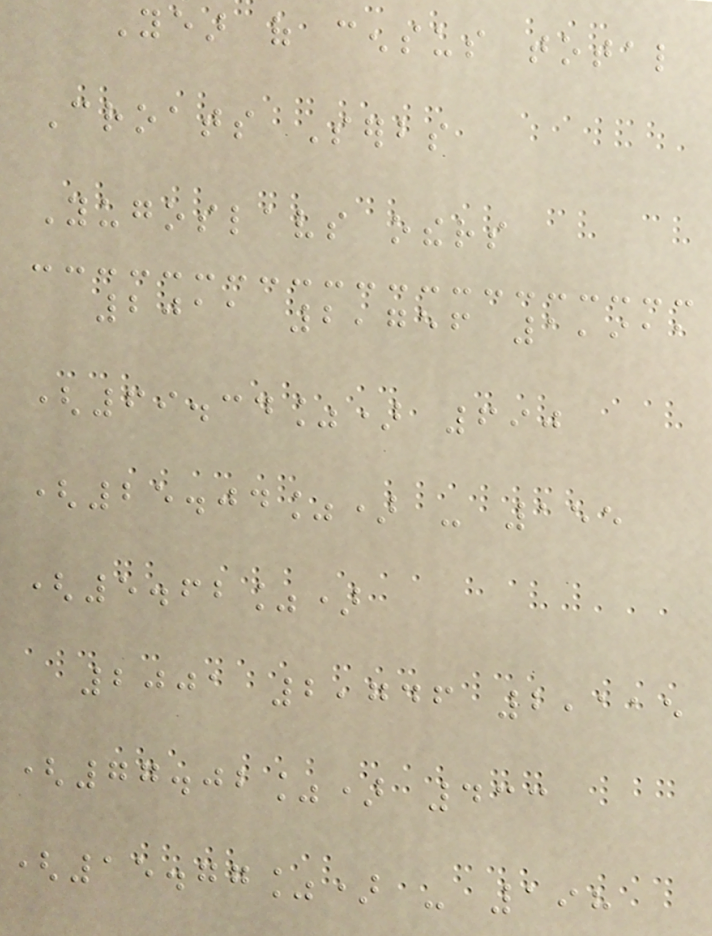Year of census total
Croats Serbs
Yugoslavs others
2011 2,756 1,911
(69.34%) 690
(25.04%) - 155
(5.62%)
2001 2,746 2,115
(77.02%) 433
(15.77%) - 198
